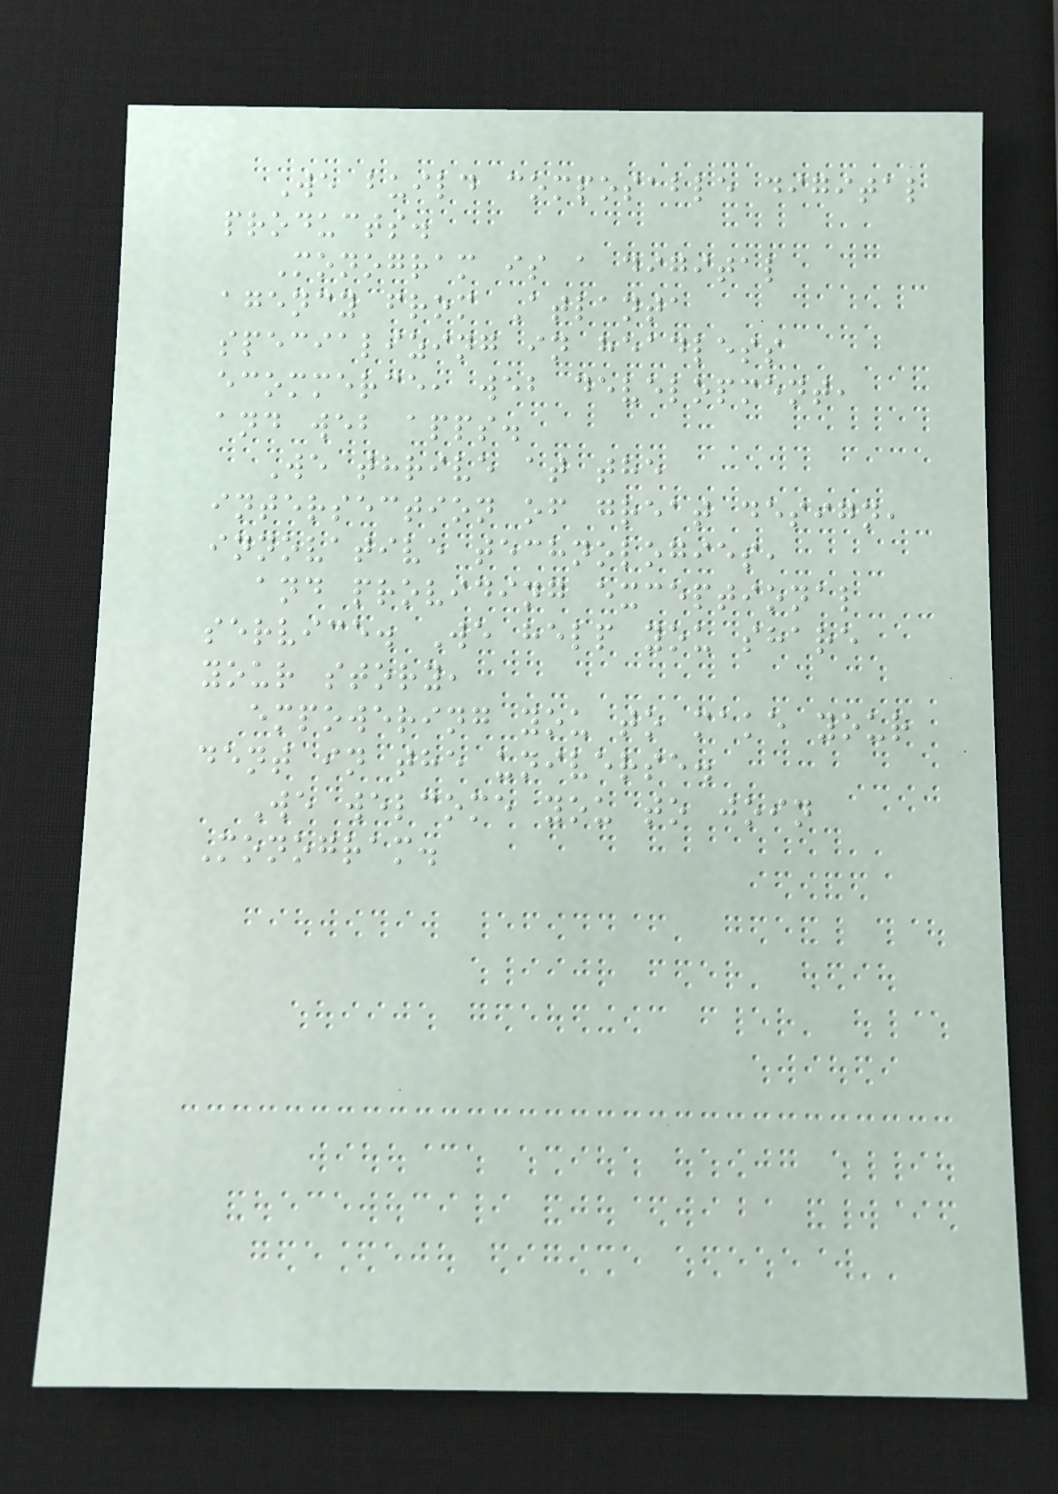We build composable digital
products.
Monogram is a digital
agency from Atlanta
specializing in headless
ecommerce, web development,
and web apps.
We thrive at the
intersection of great design,
innovative technologies,
and providing exceptional
service. We help you share
your story,
empowering you to make your
dent in the universe.
We welcome you to join
Monogram.
